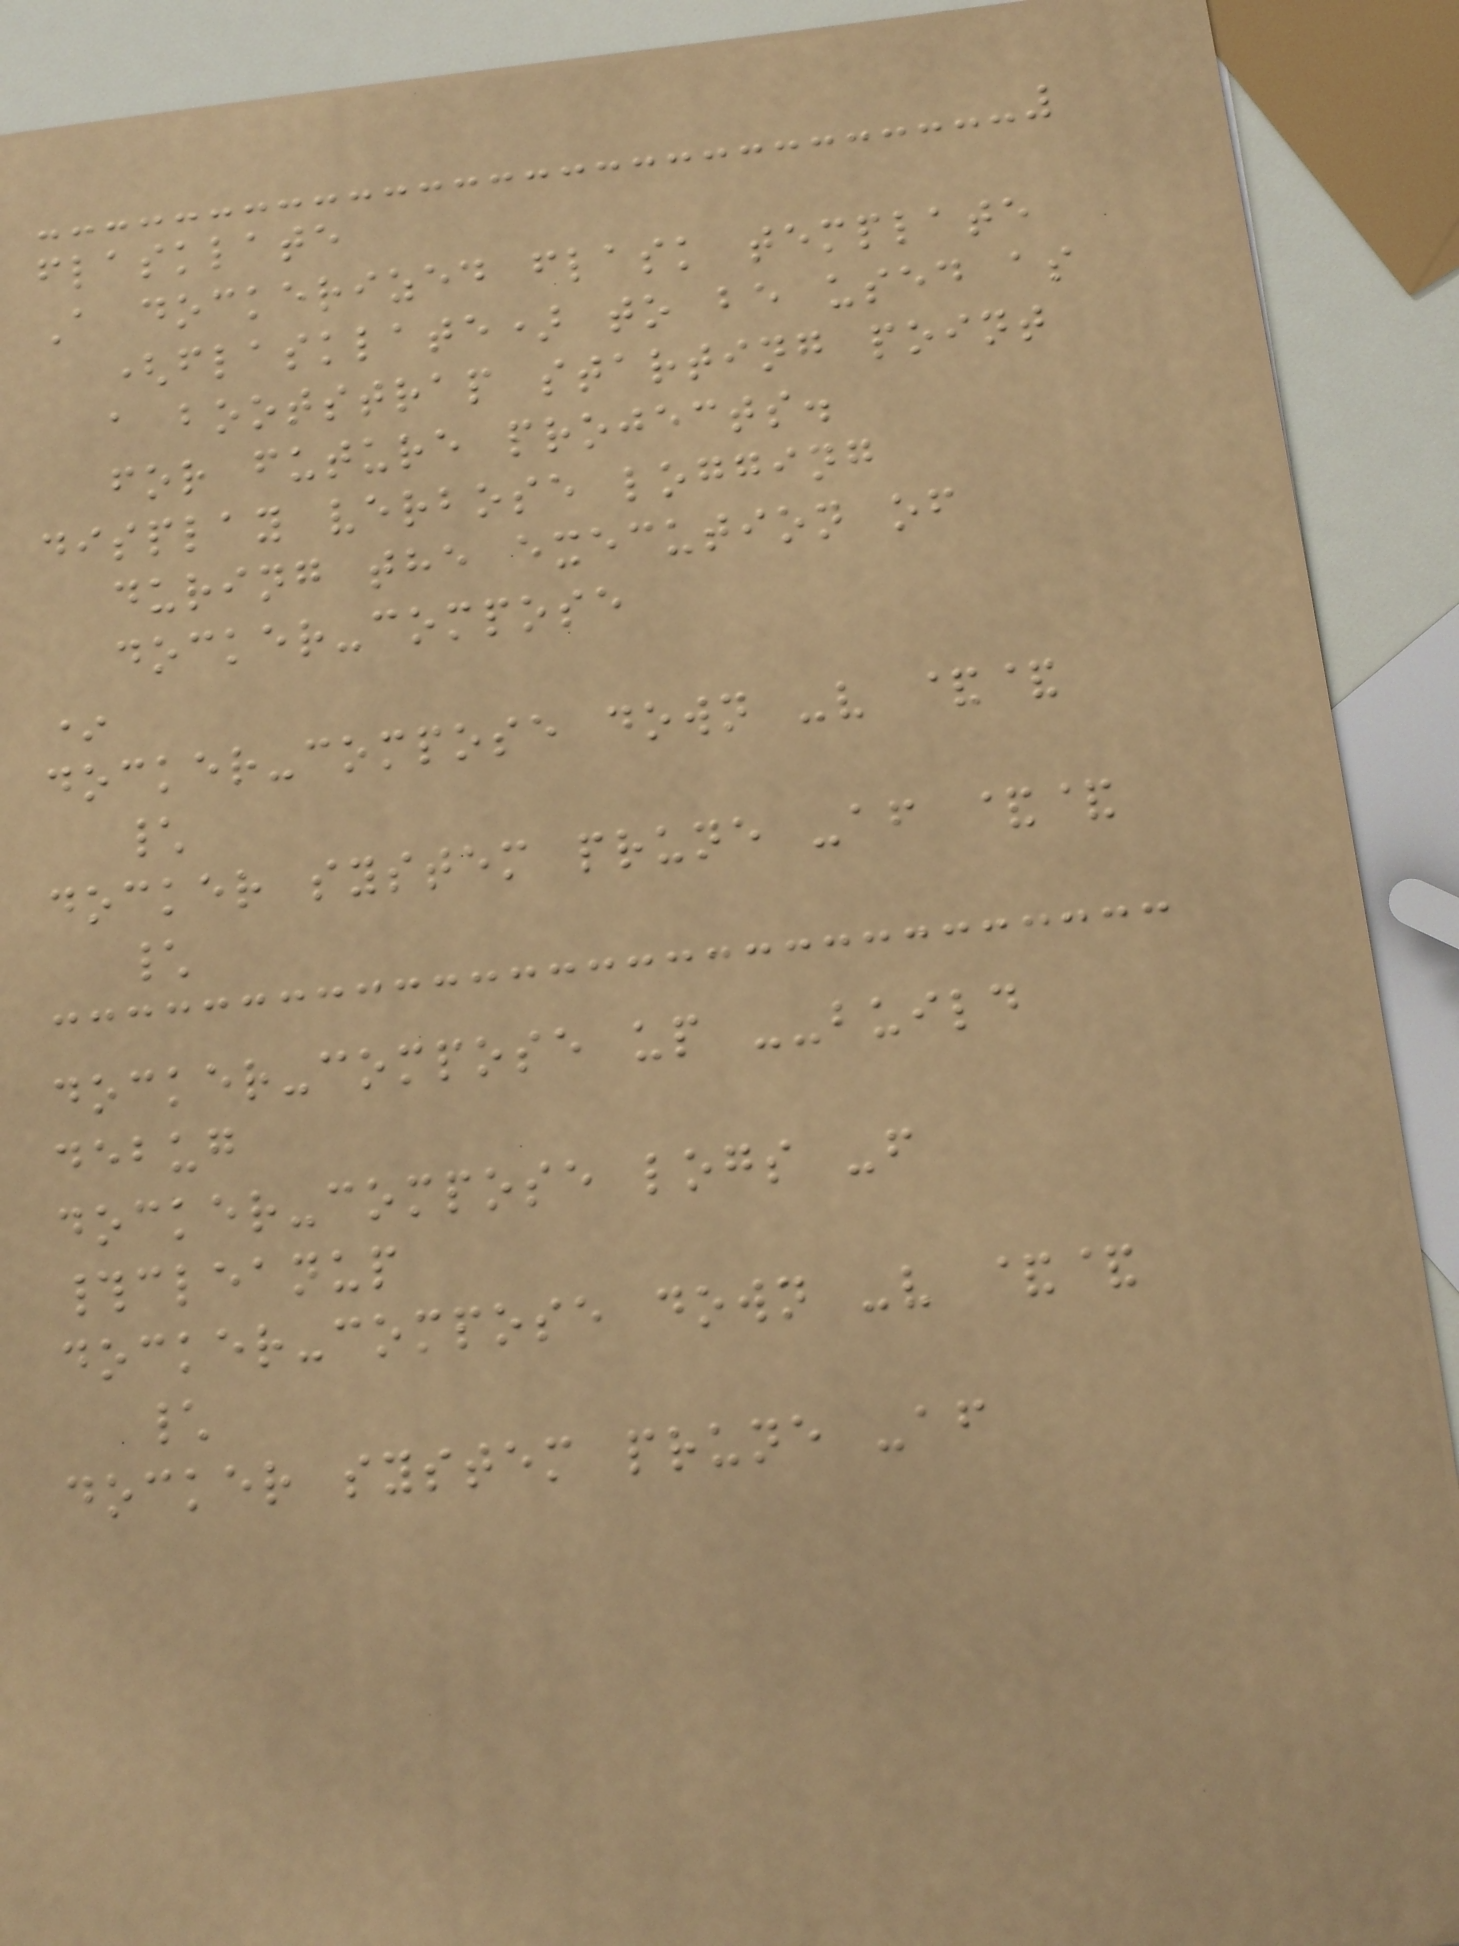flasklate
A dockerized flask template
(flasklate) to be used as
a bootstrap starting point
for future projects.
display verbose logging
during the execution of
docker-compose
*
docker-compose down -v &&
\
docker system prune -af &&
\
docker-compose up --build
debug
docker-compose logs -f
#cleanup
docker-compose down -v &&
\
docker system prune -af
